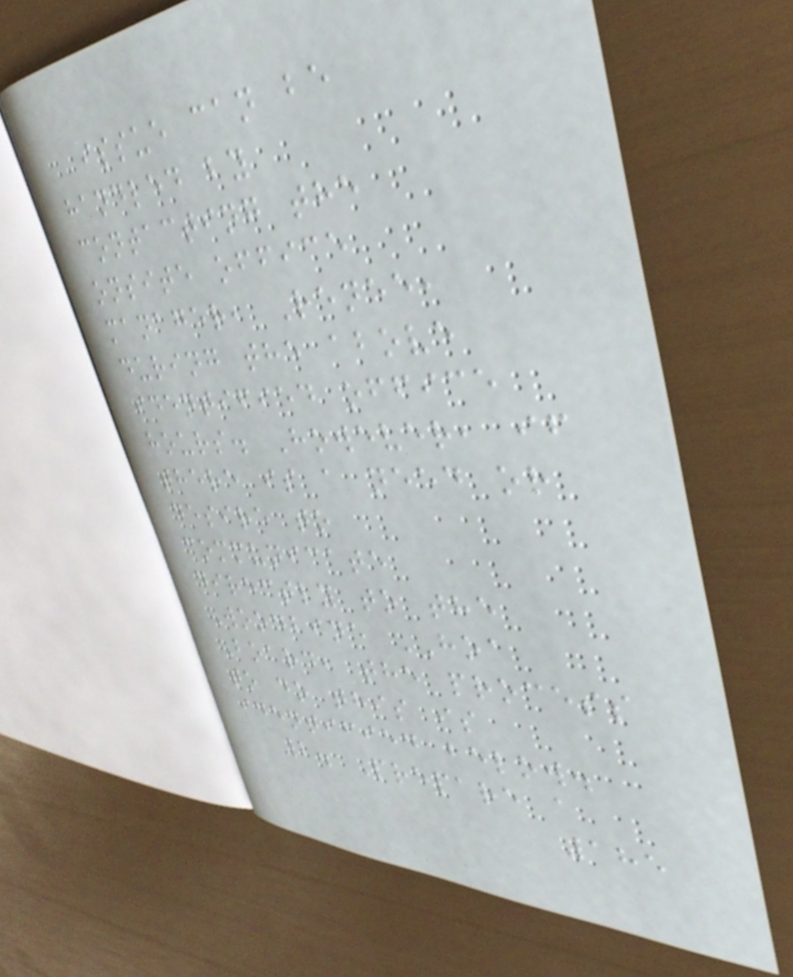issue can be
handled by
contacting the
onsite office
manager, Renee,
during the above
identified office
hours. However, if
there is a need or
desire to
communicate
directly to the
Woodbine HOA
Board, the process
to do this is
identified below.
2. Prepare a
185
